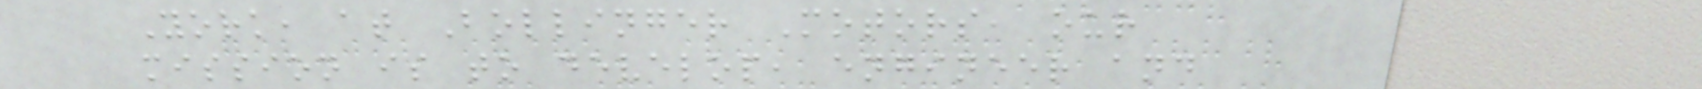York, at Bollinger Motors, our
mission is to develop, engineer and
